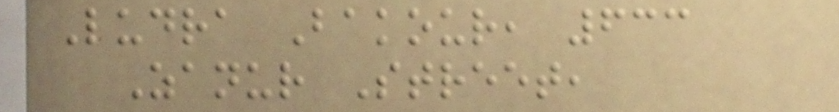Ludra Bakour, 633
Zanur Street,
